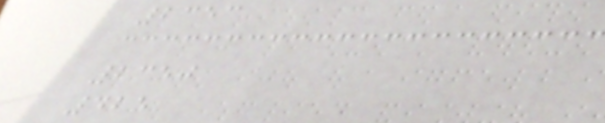2353
2350
425
